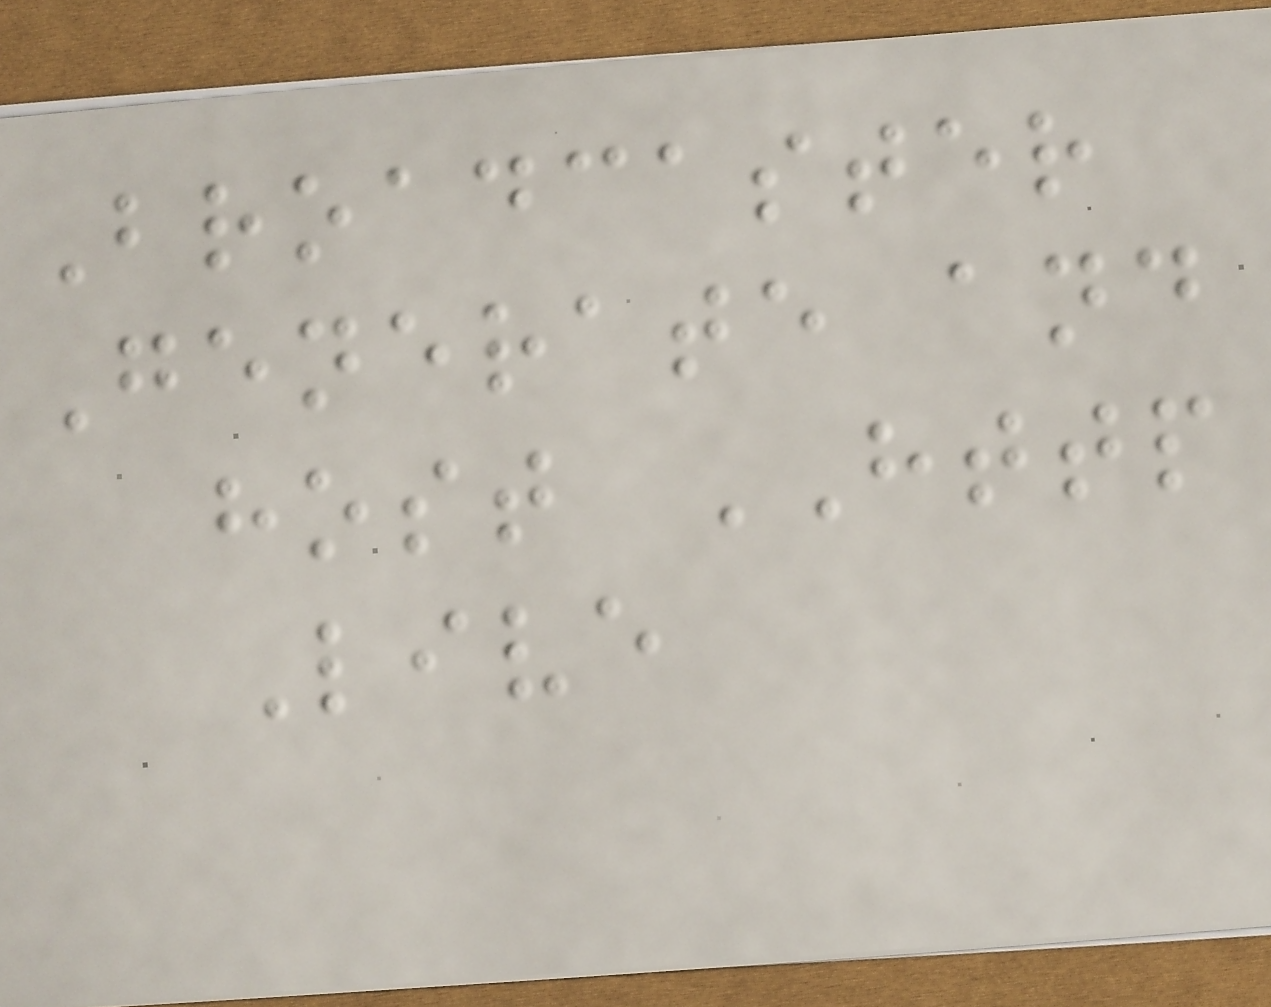Broadcaster
Generate and
host HTTP
Live
